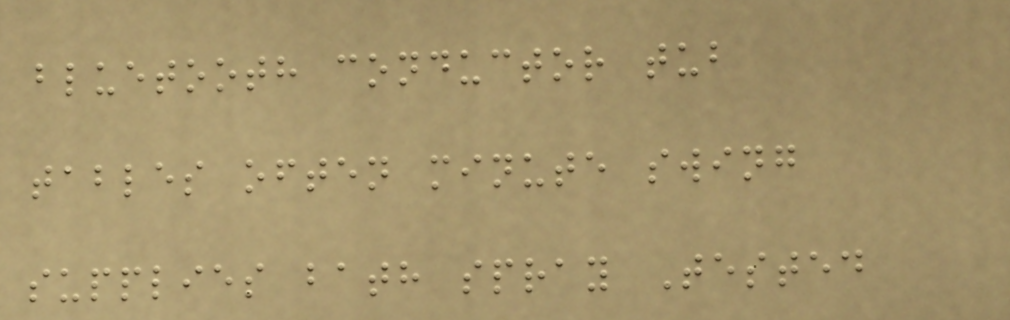bluetooth conductor tub
tables often minute swing
supplies bath spray Tested
